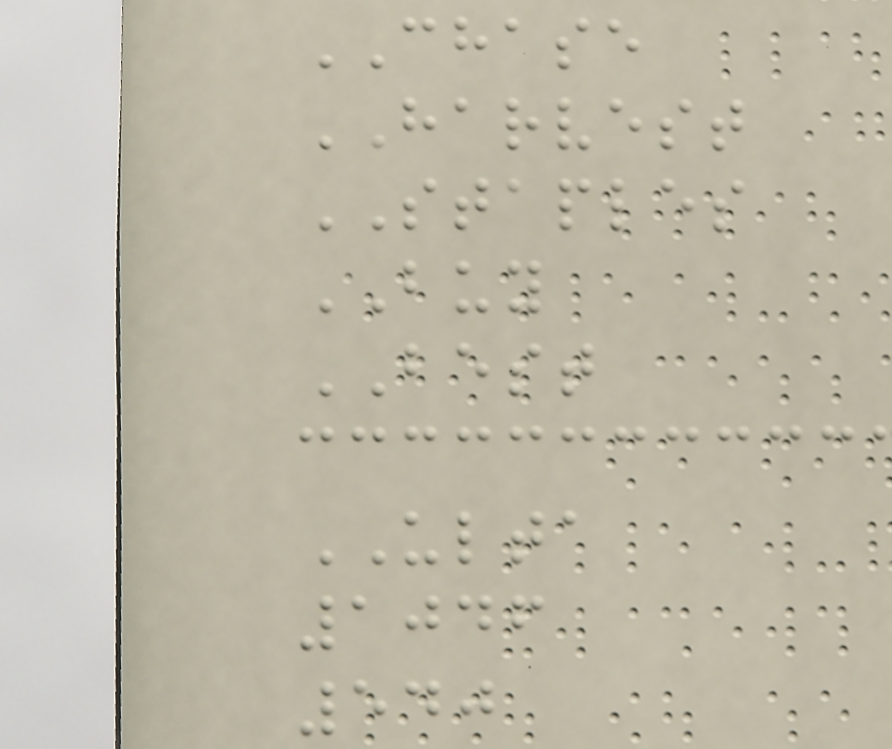CHASE
HARVEST
STAPLES
BUY
BEST
ULTA
1046
540
